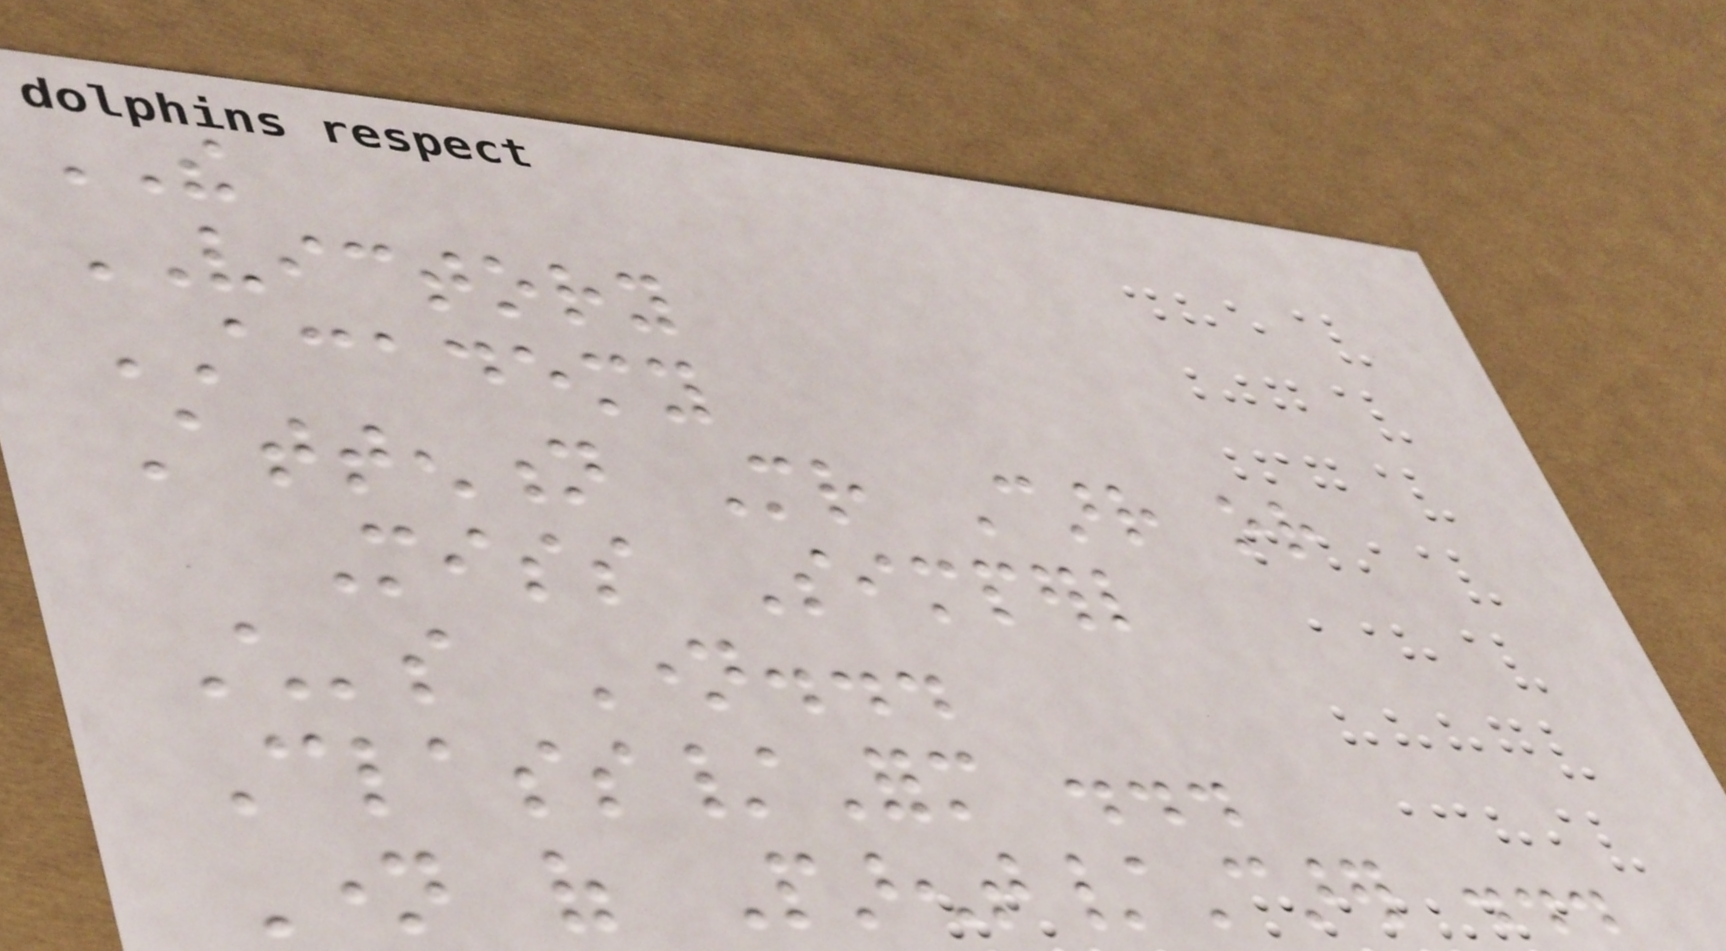THE
VICTORY
ACADEMY
Attention Mr Carr or
Miss Simperl
Child's Name...
Class/Form ...
Name of Parent/Carer ...
